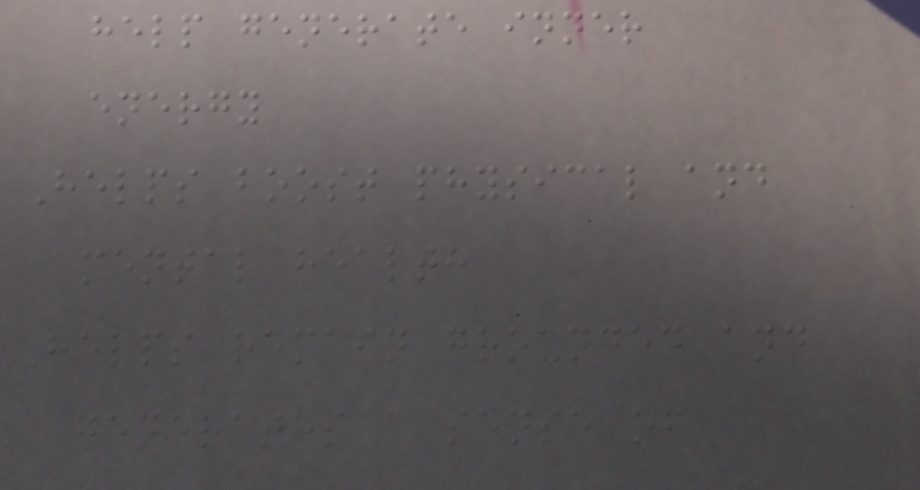help generate inner
energy
Helps boost physical and
mental health
Helps remain grounded and
generates a sense of
